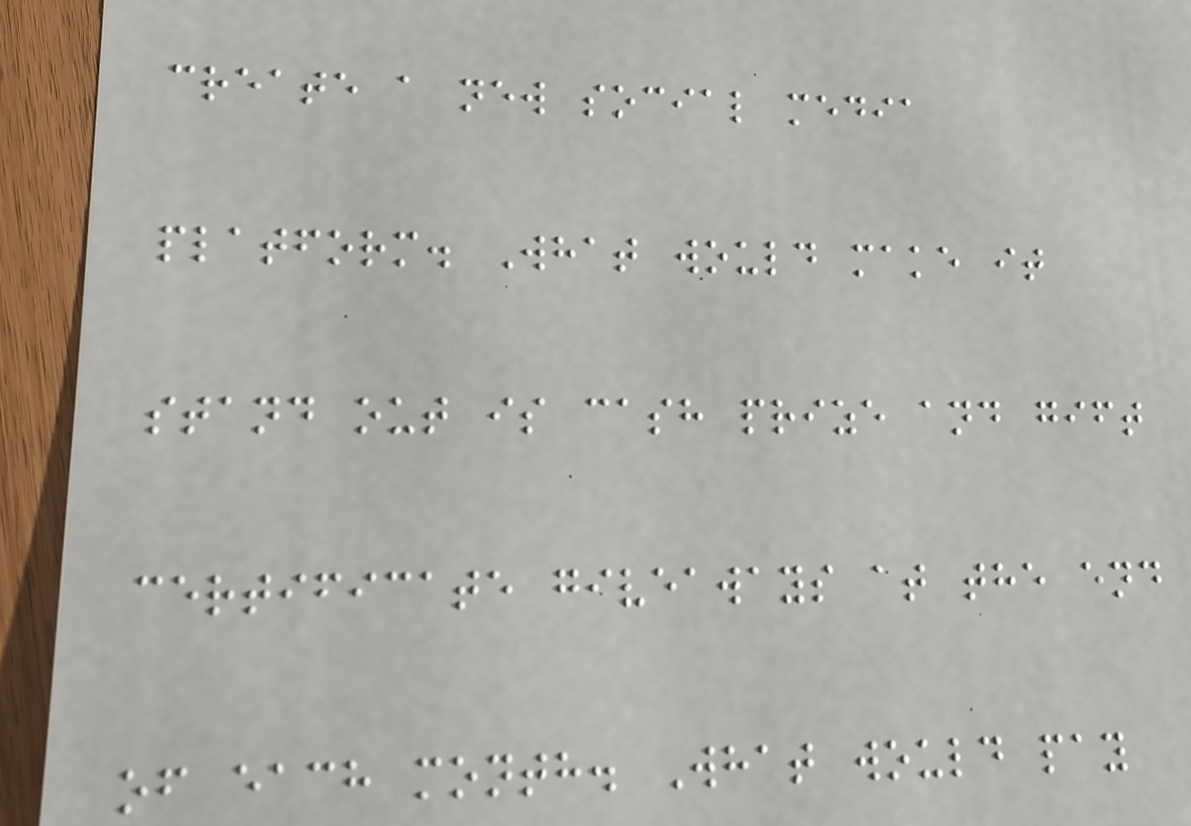create a new social media
platform. What would make it
stand out is cash prize and gift
certificate giveaways at the end
of each month. What would pay
